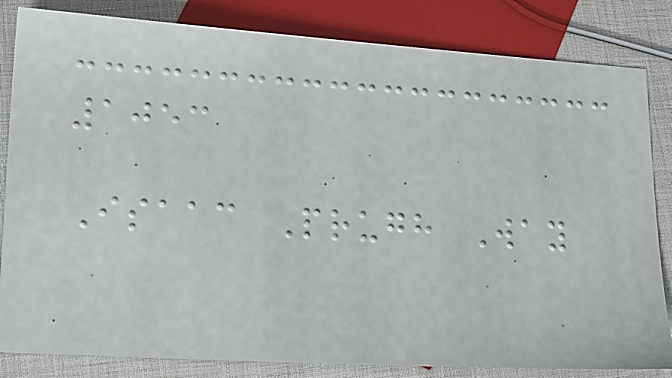1053
Isaac Prugh Way
